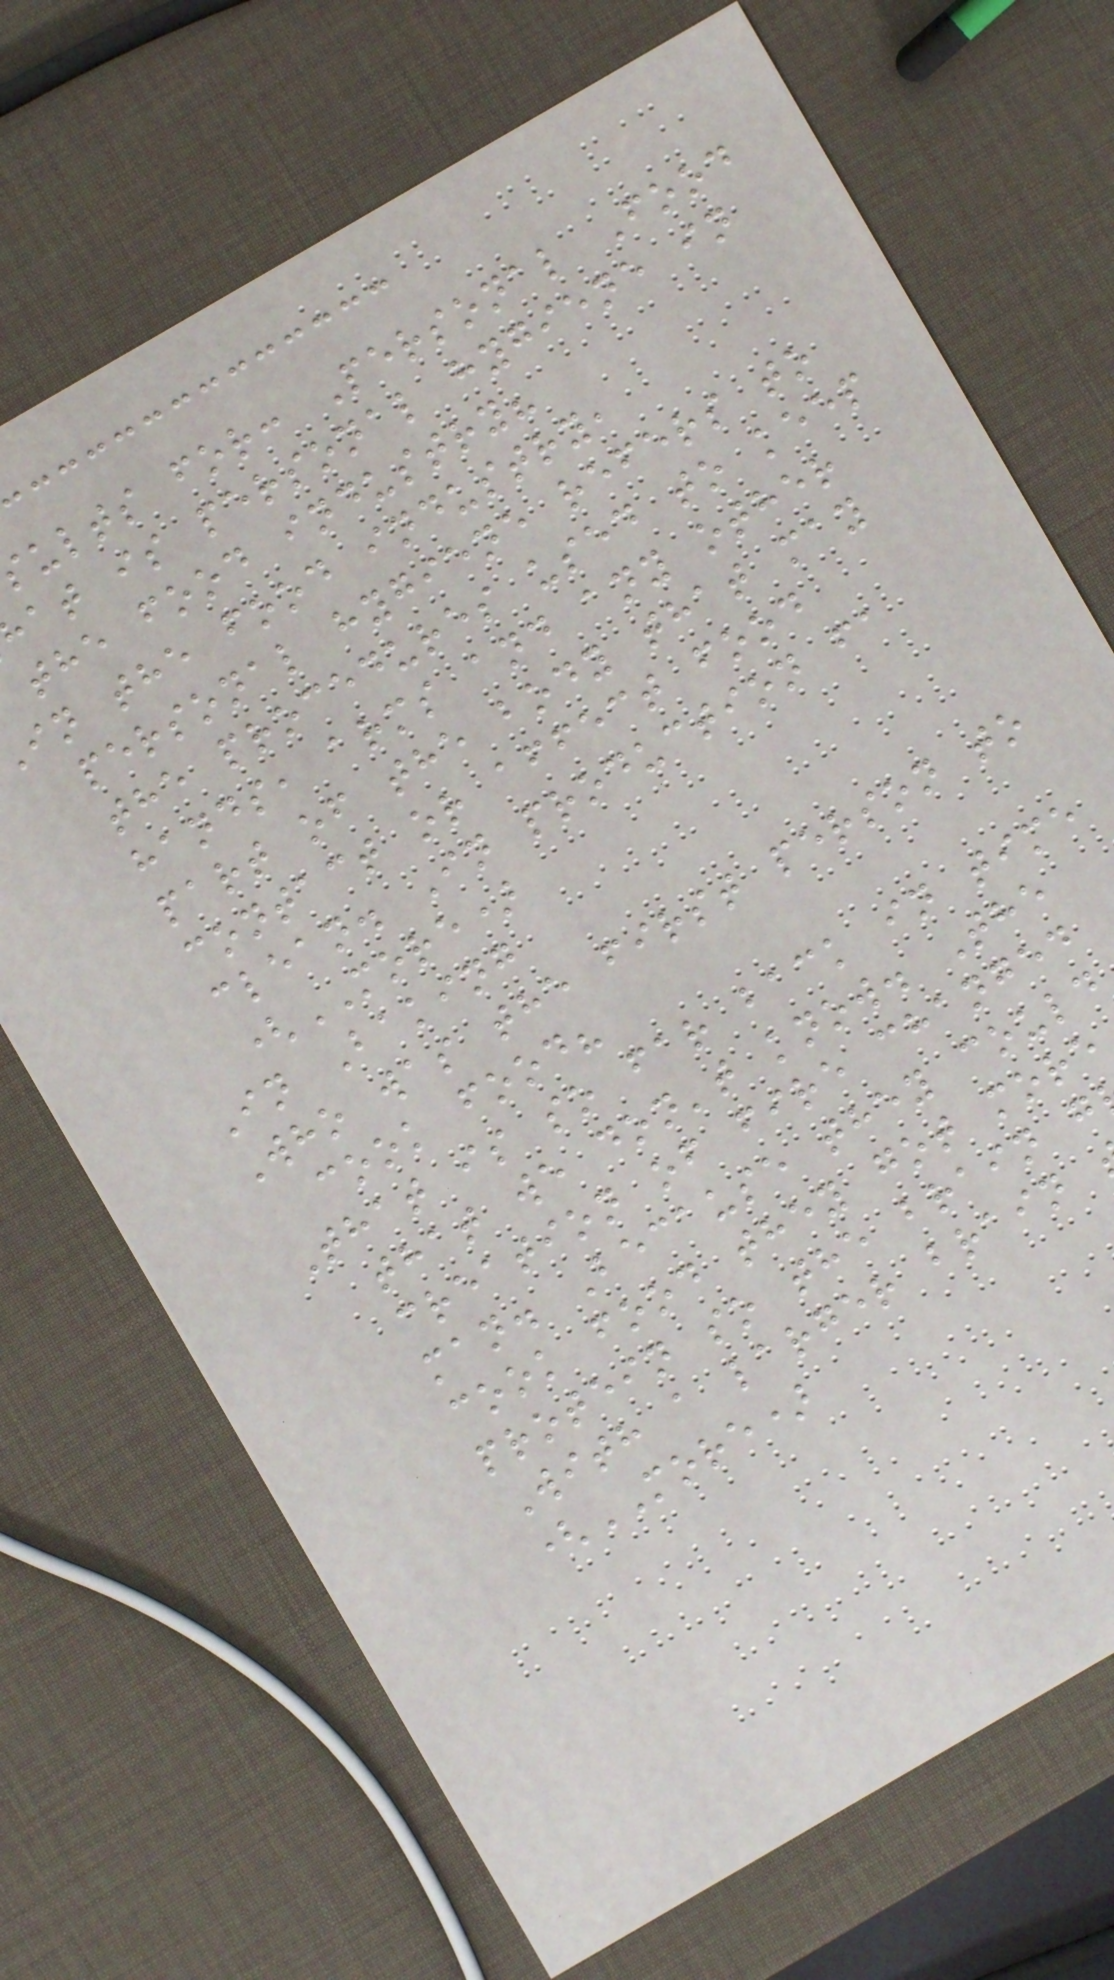ults for: Personal Food
at is personal hygiene in
the food industry?
in the food industry,
personal hygiene refers to
the procedures used to keep
hands, arms and any other
part of the body that may
contact or affect food
clean. In production fa
(MORE)
In Baking
Who was the first person to
cook food?
That is so far back in time
that we don't know. The
creation of fire changed
man. Because they could
cook food they got more
protein so the brain g
With a larger brain
(MORE)
